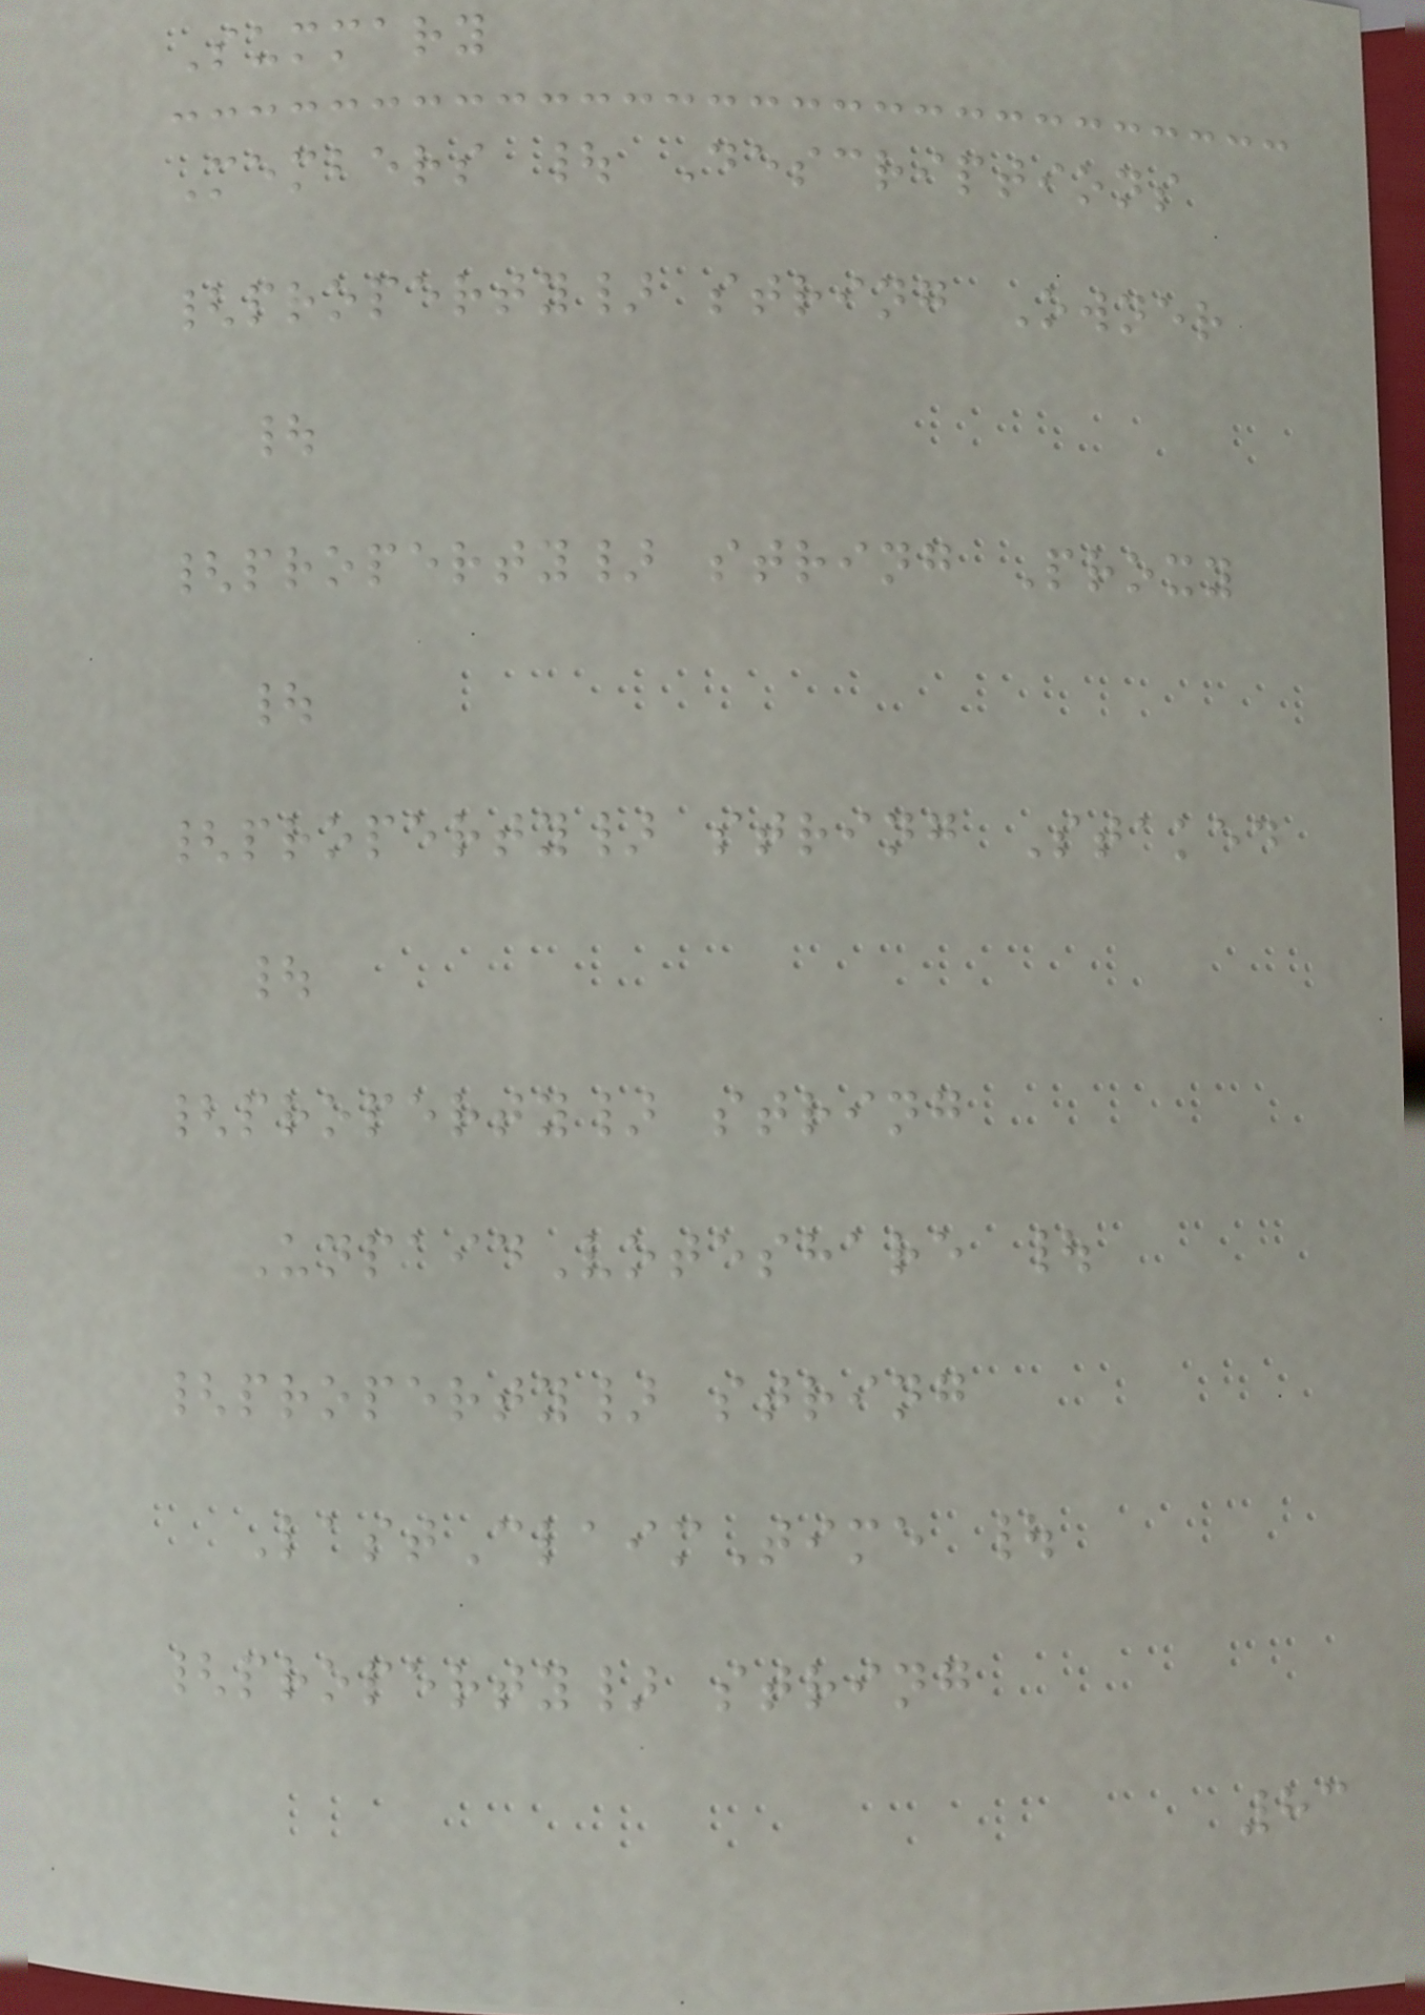Summary
Members | Descriptions
{property} string Owner
|
{property} string Proxy
|
{property} string Staked
|
{property} string
UnpaidVoteshare |
{property} string
LastClaimTime |
{property} string
83
